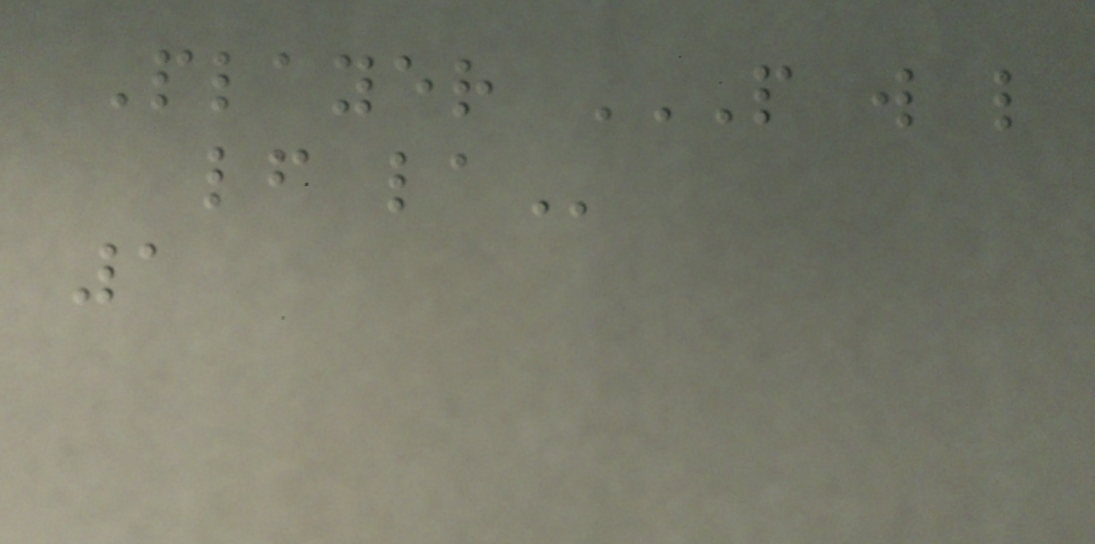Player P W L
LF LA
1
